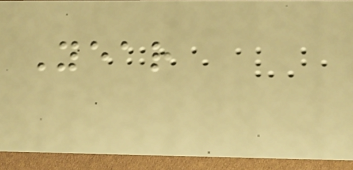Year
